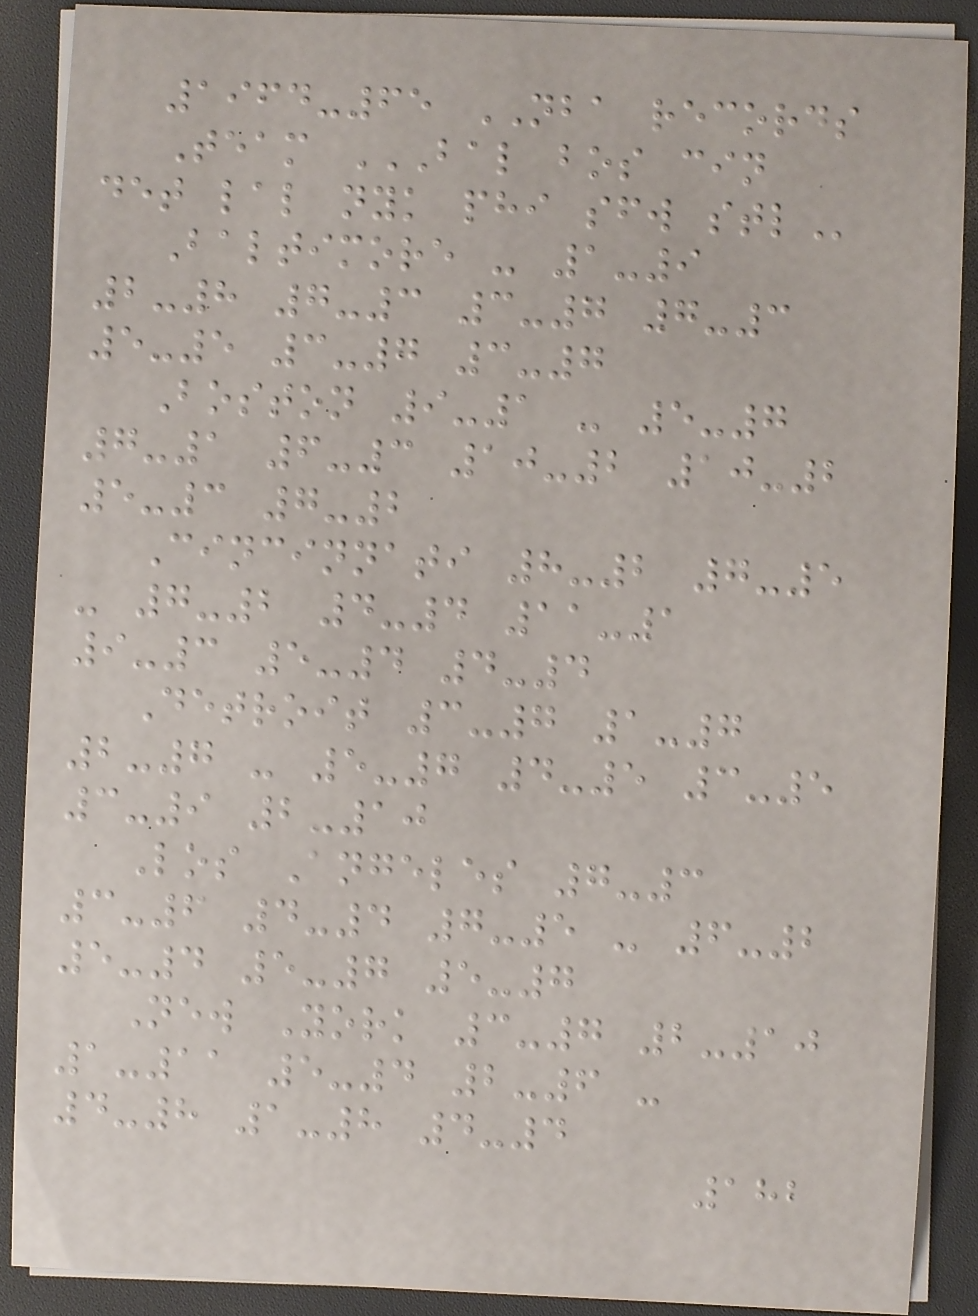1964-65 NBA records
Team BAL BOS CIN
DET LAL NYK PHI SFW STL
Baltimore - 1-9
2-8 7-3 3-7 7-3
5-5 3-7 3-7
Boston 9-1 - 5-7
7-1 6-3 10-2 10-2
5-3 7-2
Cincinnati 8-2 7-5
- 7-2 4-4 11-1
9-3 5-4 4-4
Detroit 3-7 1-7
2-7 - 5-7 4-5 3-5
3-9 2-10
Los Angeles 7-3
3-6 4-4 7-5 - 6-2
5-4 5-7 5-7
New York 3-7 2-10
1-11 5-4 2-6 -
4-8 1-8 4-4
182
